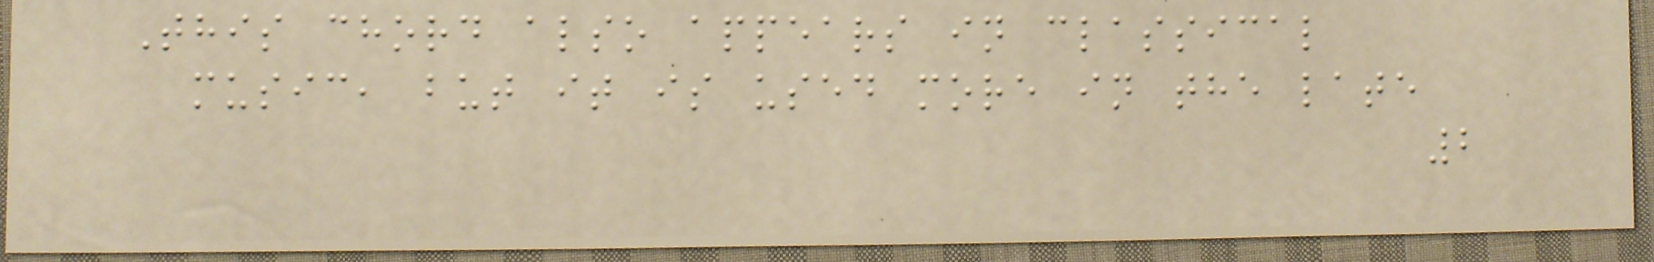This chord also appears in classical
music, but it is used more in the late
2
